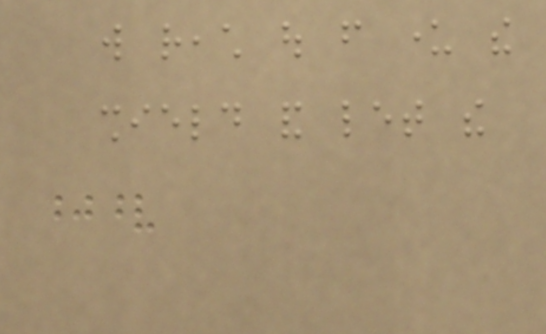will reach out from under the
shield and let the
